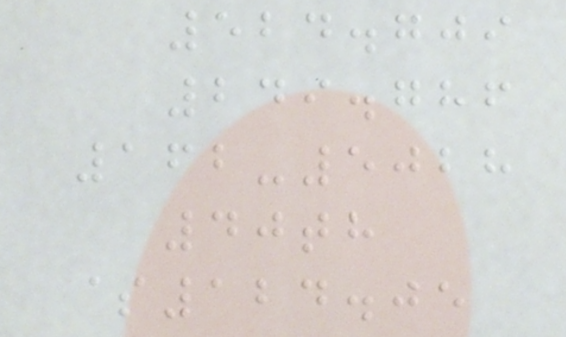524.709
249.786
162-5028
40th
$124.05
